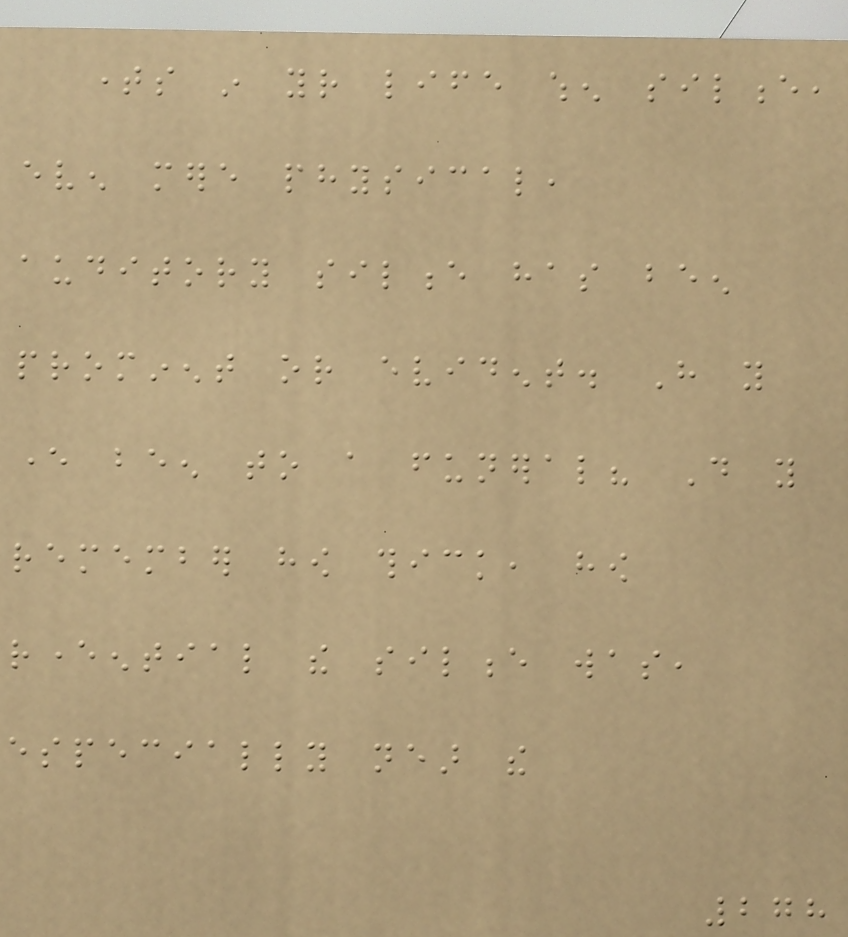times in your life when silence,
even mere physical,
auditory silence has been
prominent or evident. Have you
ever been to a funeral? Do you
remember how thick, how
reverential the silence was,
especially near the
278
